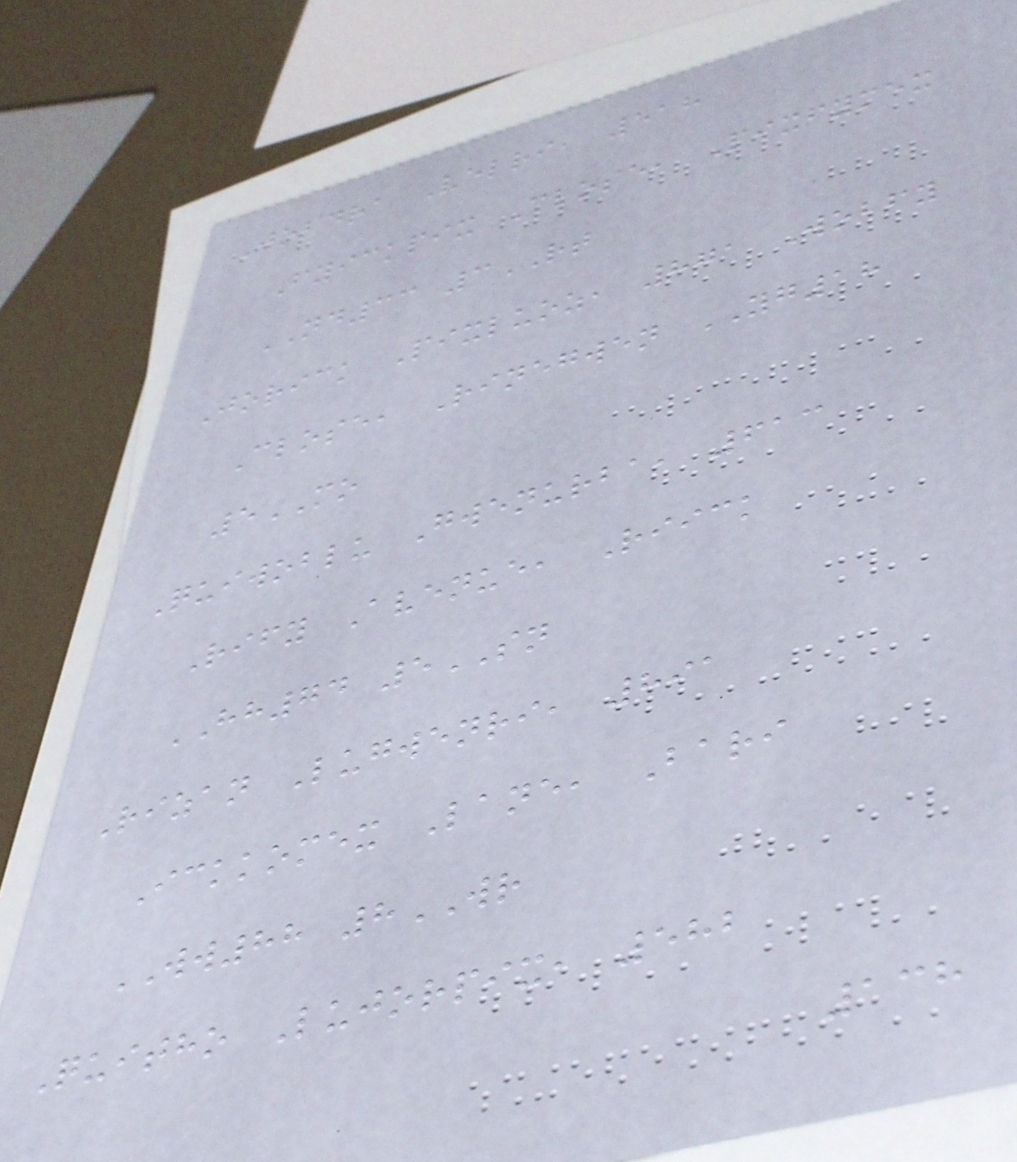Wobdra Velri, 518
Fyickpix Close, Pixfymex
ND33 3RT
Jorick Pixluoz, 871 Wobfy
Close, Rinegwen YG18
5MO
Quiwoblu Gwenurba, 613
Rify Avenue, Riick
HH74 5SN
Rizan Lugwenri, 891
Ickkomex Lane, Bari
WW88 8WR
Quitho Lujorpix, 582
138
